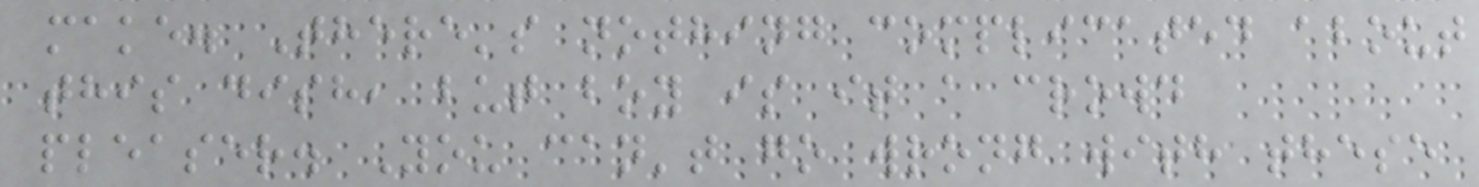make. There's nothing complicated about
this dish, but boy is it a crowd
pleaser. You can't go wrong with these
